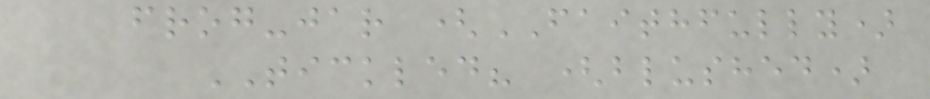frog-jar (FAITHFULLY)
TICKLED? (blushed)
